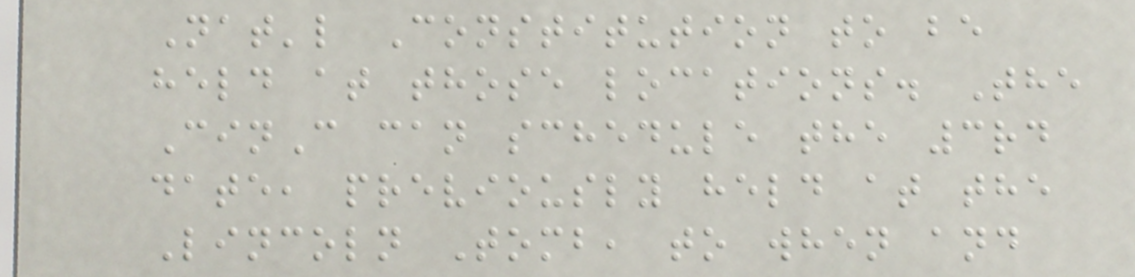Nat'l Constitution to be
held at those locations. The
CinC can schedule the 3rd
date, previously held at the
Lincoln Tomb, to when and
